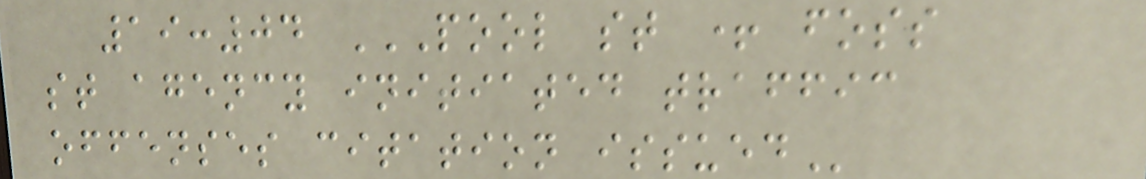19:04 POOL ST + FOSS
ST AGENCY INITIATED TRAFFIC
OFFENSES CITATION ISSUED
